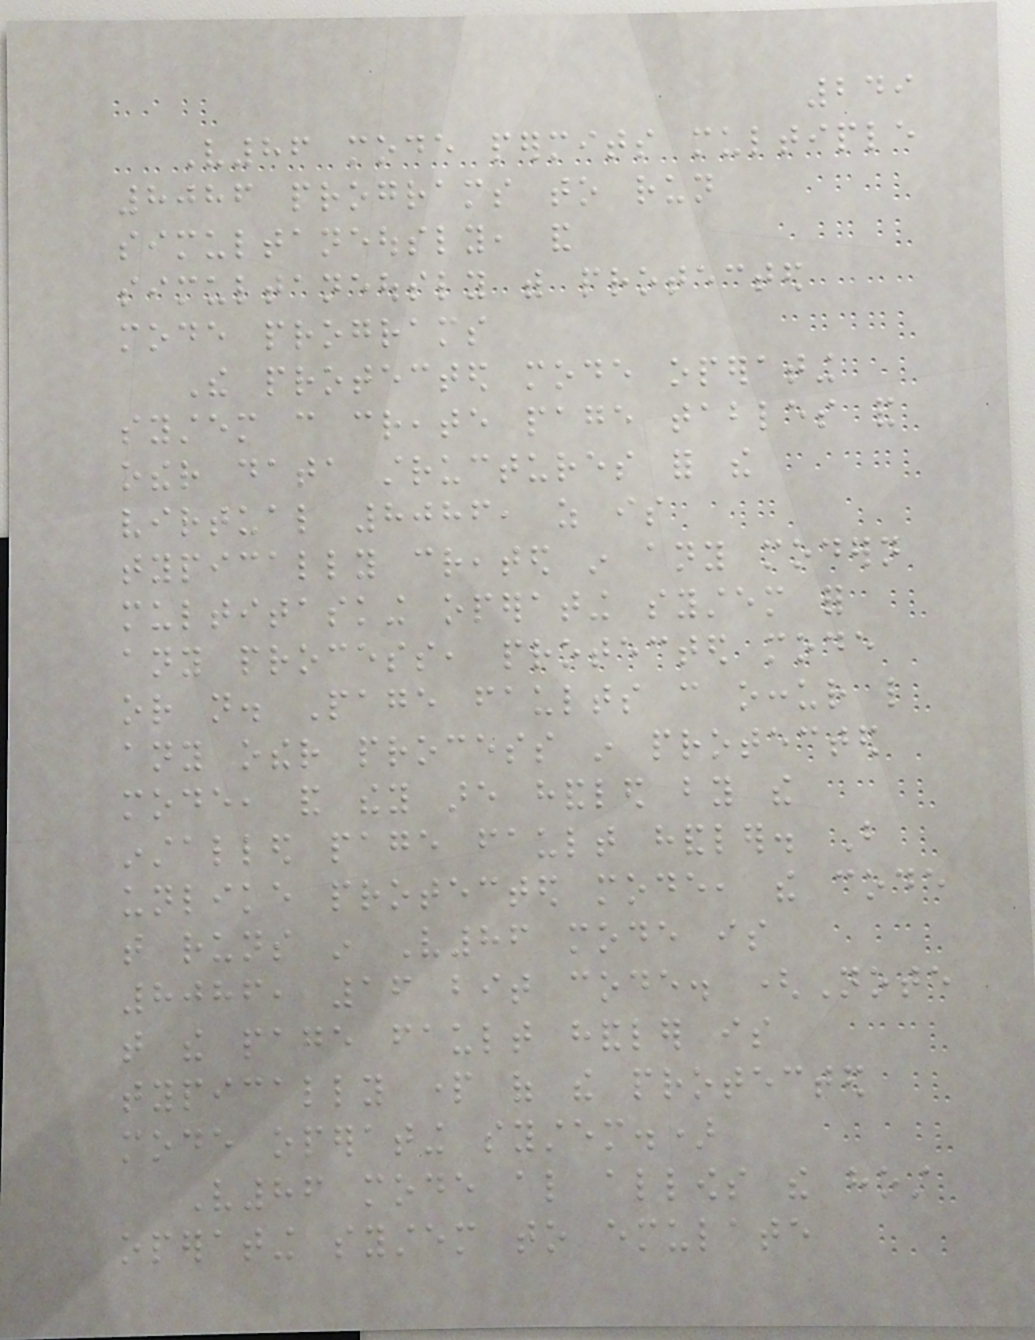249
V86 mode permits multiple
8086 programs to run
simultaneously, and
simultaneously with protected
mode programs
The protected mode operating
system can create page tables and
other data structures for the
virtual 8086, as is
typically created in any modern
multitasking operating system for
any process, protected mode
or not. Page faults can occur like
any other process in protected
mode, and they are handled by the
installed page fault handler. But
unlike protected mode, the code
that runs in V86 mode is
8086, 16 bit code. (Note
that the page fault handler is
typically part of the protected
mode operating system.)
V86 mode also allows the host
operating system to emulate
